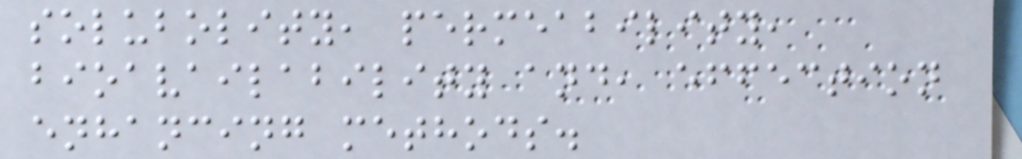solubolity, permeability,
bioavailability and, effection
enhancing methods.
